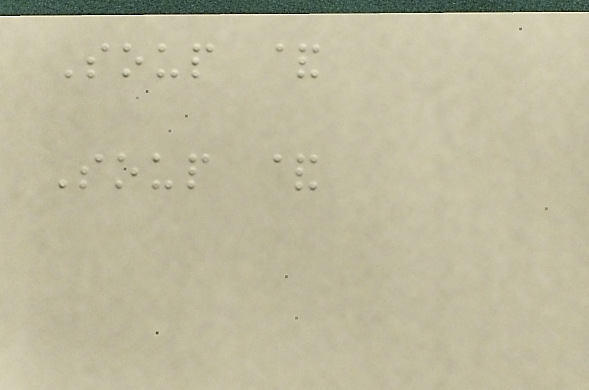Soup &
Soup &
